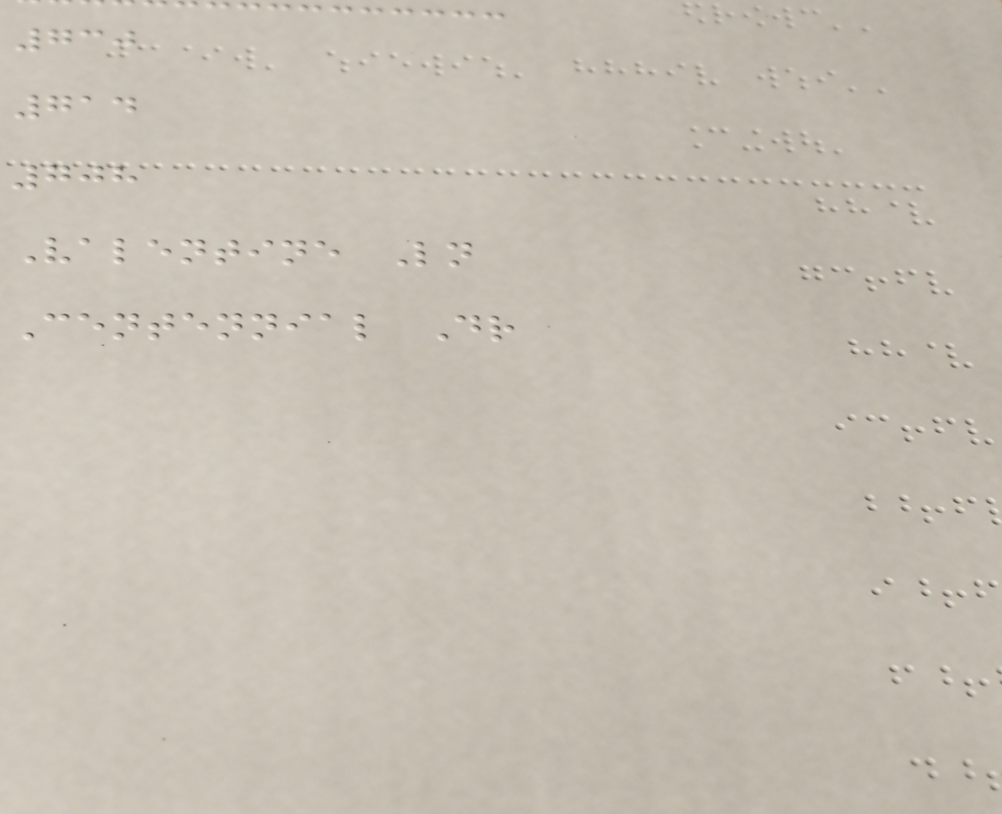730
714
708
Valentine Ln
Centennial Dr
